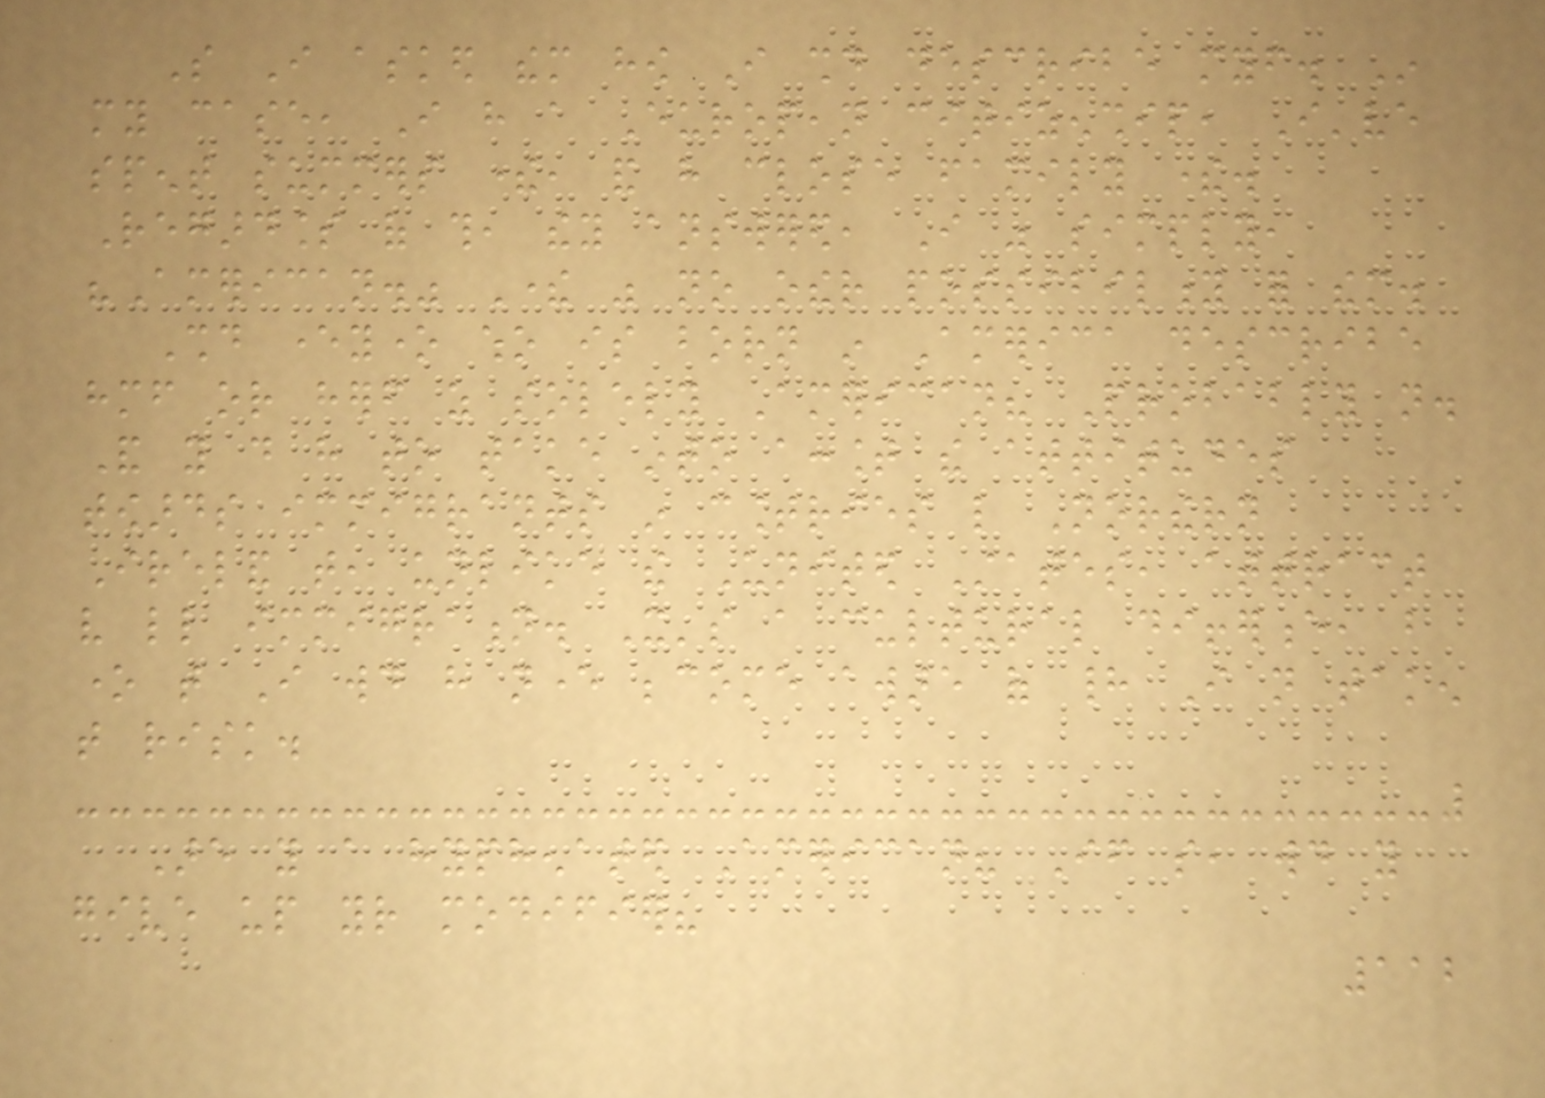So I asked them how I should describe myself. In
my case, I have a European citizenship, I've
spent summers there, and have close family there.
Regardless of this, they answered, I was simply,
"American." There was no other possibility for them.
Should everyone who is born in America describe
himself or herself as solely American? Probably not.
And you do have to take into account the attitudes
towards immigrants in countries like Northern
Ireland that, unlike the United States, attract
very little immigration. It's a cultural difference, but
one that I would have never become aware of had I not taken
that risk.
Are you a hyphenated American? If so, would you
give up your modifier?
112
